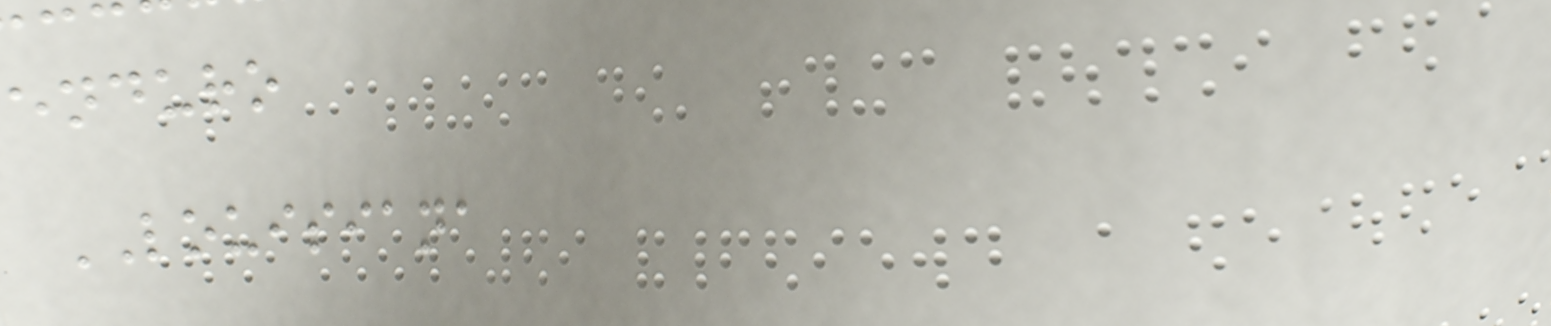enduro
LOUISIANA
